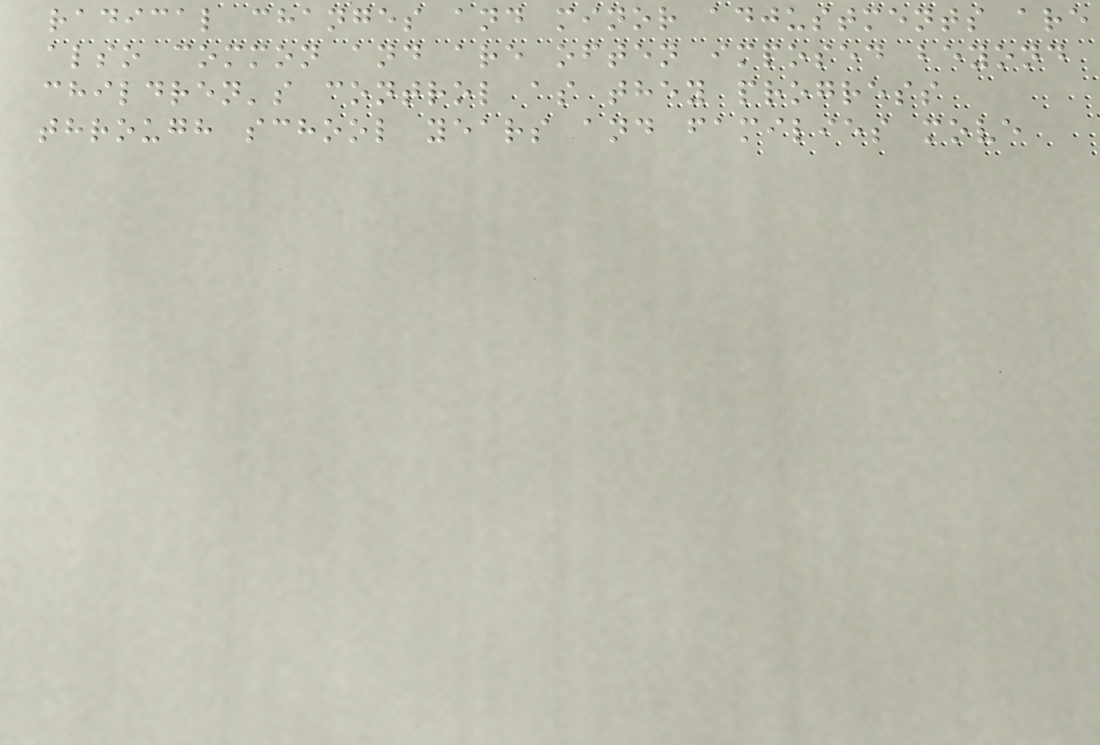radical changes and minor adjustments are
also common and are often imposed beyond
children's control as they progress
through school years and families move
